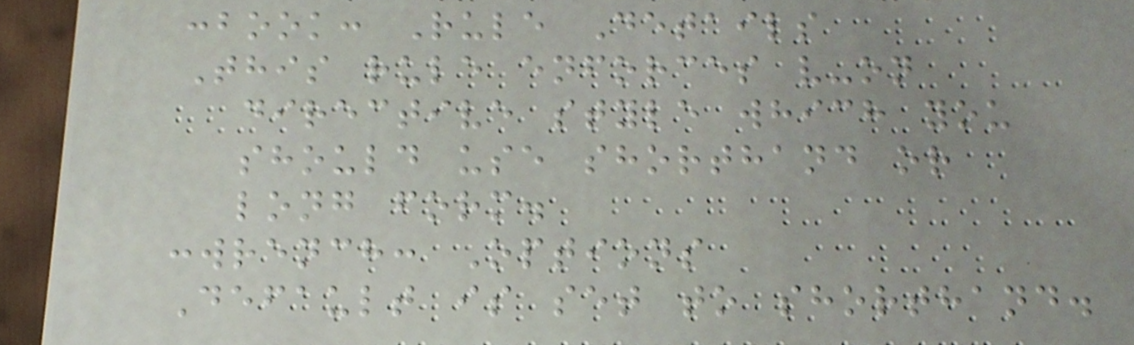:book: Rule Details
This rule enforces v-on
directive style which you
should use shorthand or
long form.
:wrench: Options
Default is set to shorthand.
